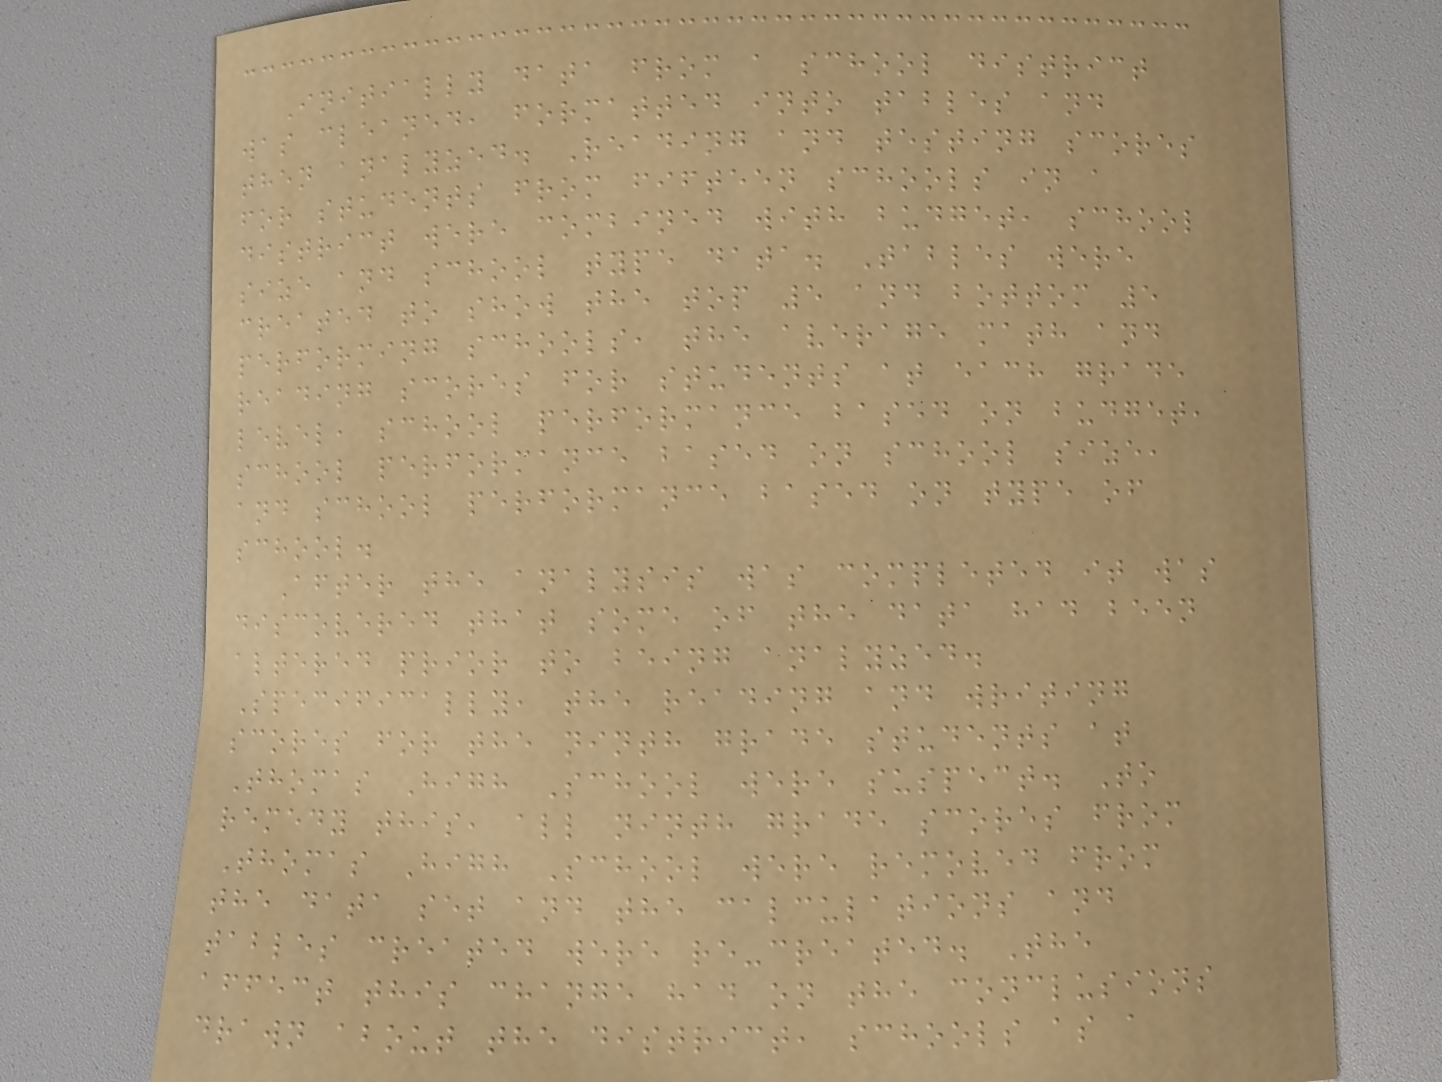Initially data from a school district
was cleaned, formatted into tables and
then analyzed. Reading and testing scores
for students from fifteen schools in a
district were combined with budget, school
size and school type data. Tables were
created to show the top 5 and bottom 5
performing schools, the average math and
reading scores for students at each grade
level, school performance based on budget,
school performance based on school size,
and school performance based on type of
school.
After the analysis was completed it was
discovered that some of the data had been
altered prior to being analyzed.
Specifically, the reading and writing
scores for the ninth grade students at
Thomas High School were suspect. To
remedy this, all ninth grade scores from
Thomas High School were removed from
the data set and the calculations and
tables created were re-created. The
affect this change had on the conclusions
drawn about the district, schools as a
